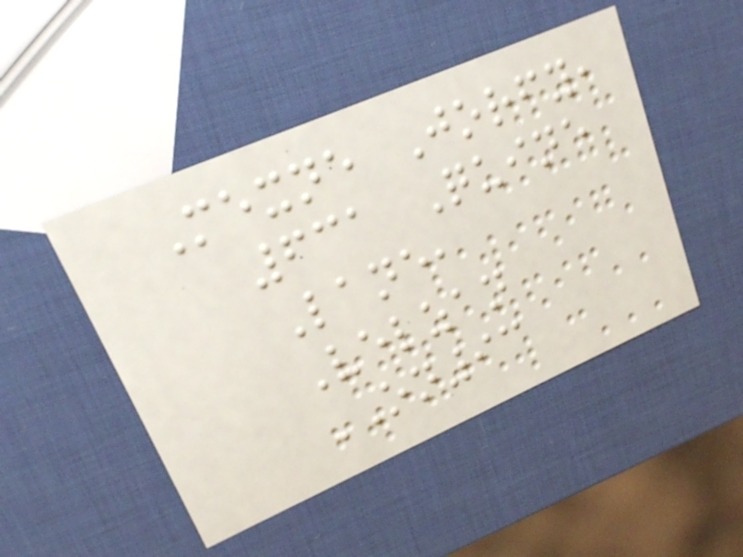Mexne Jorfy,
631 Quine
Lane,
Velzan
ON93
